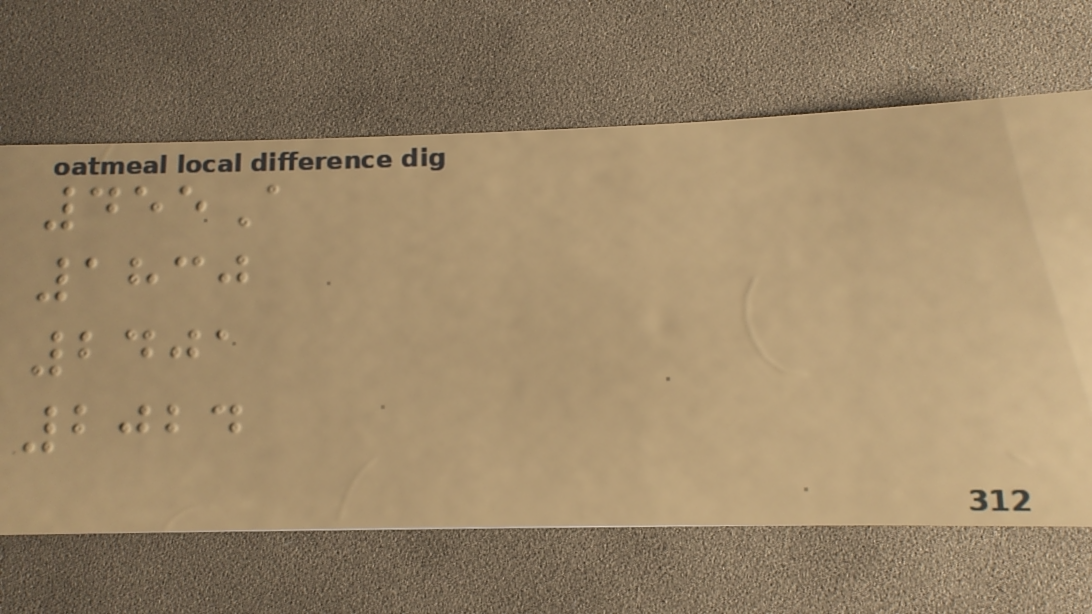455A
1830
2401
2024
